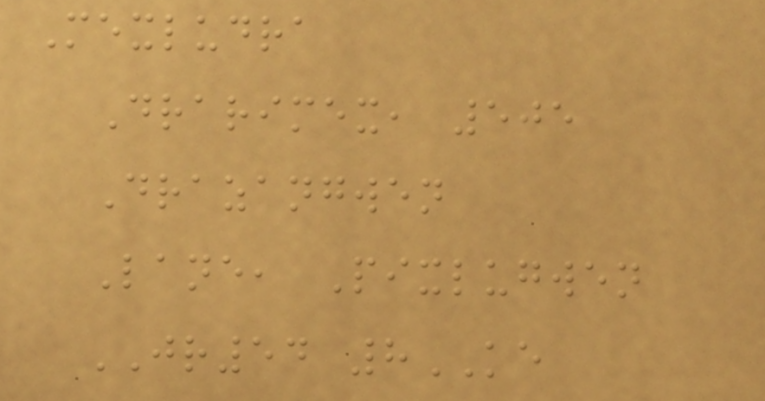Mexludra
Drarimex, 505
Drazangwen
Lane, Pixlugwen
JR54 8KE
